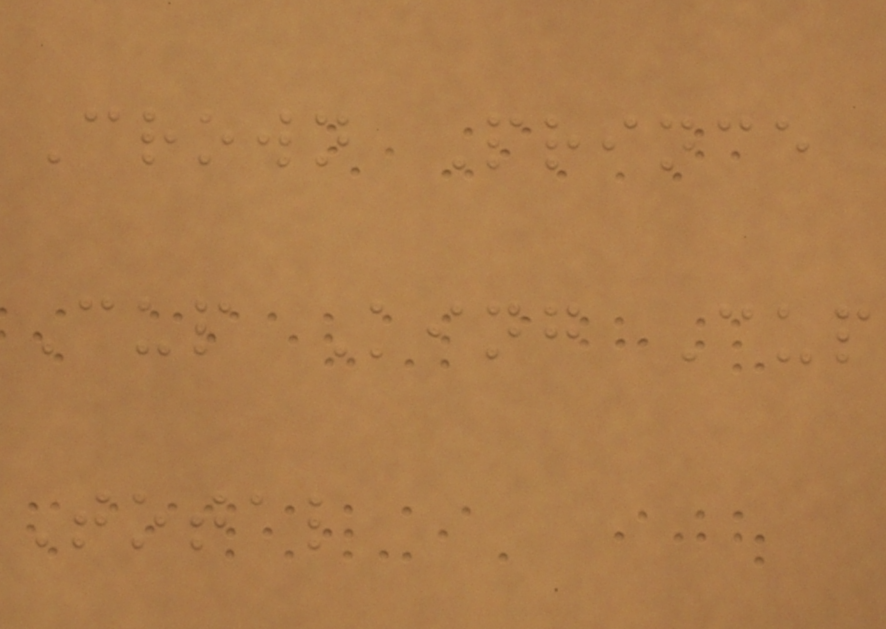Crown Prince
Cup King Cup
Total
